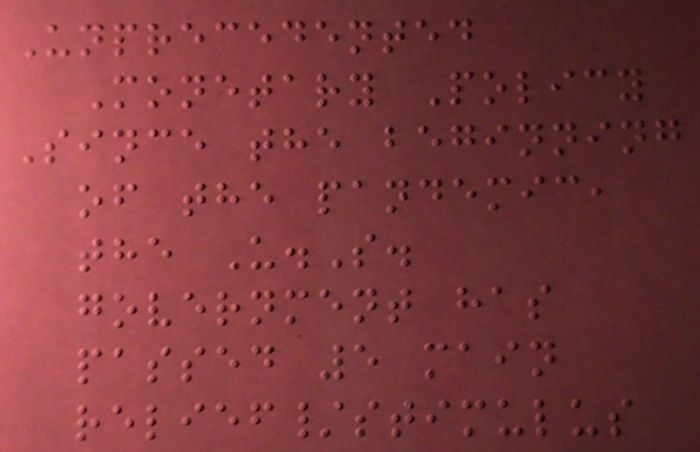Unprecedented
Monetary Policy
Since the beginning
of the pandemic,
the U.S.
government has
passed 5 main
relief/stimulus
